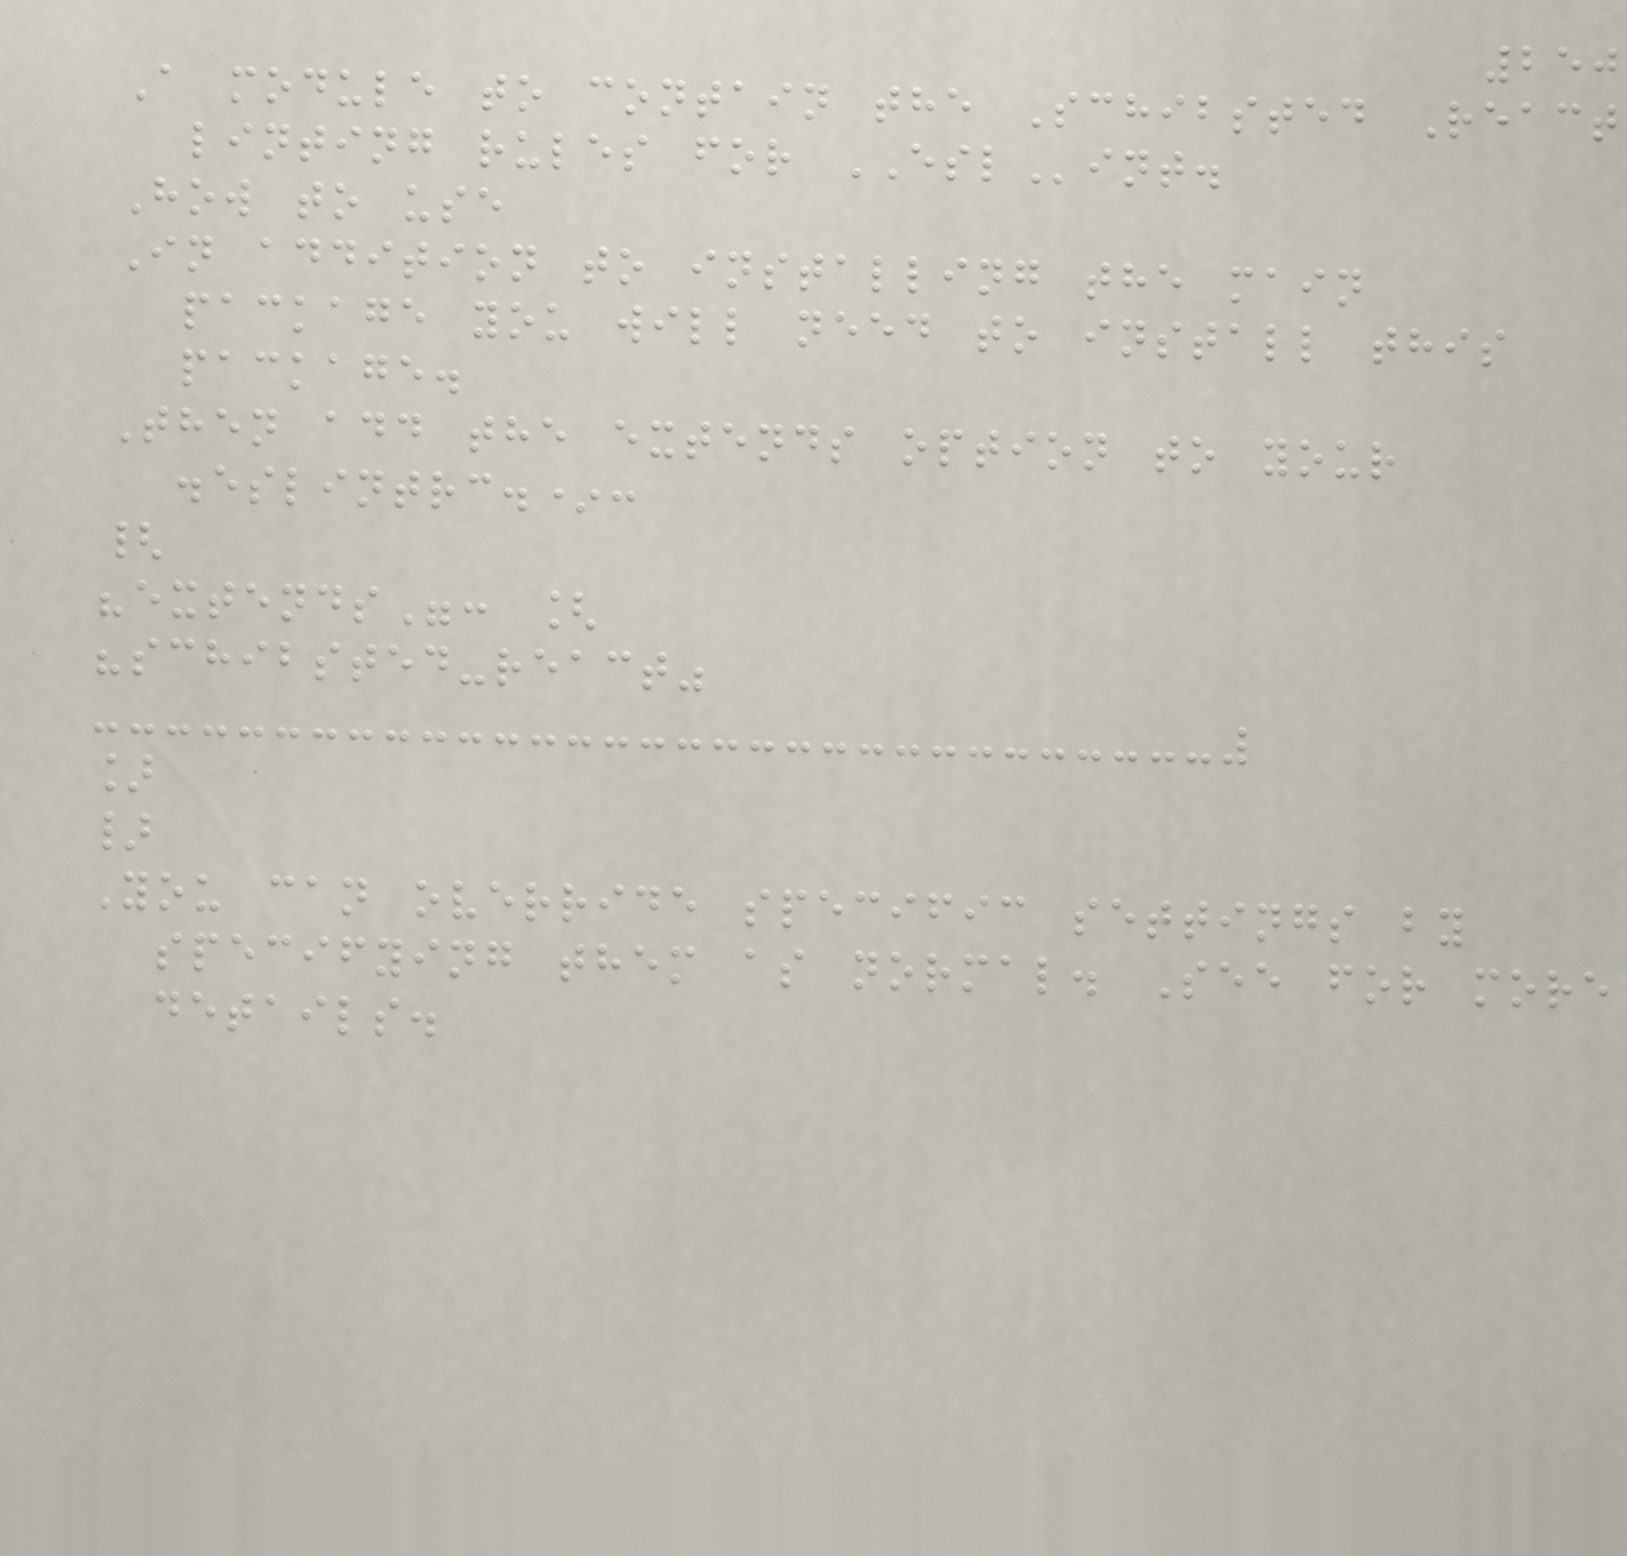250
A module to contain the Schibsted React
linting rules for ESLint.
How to use
In addition to installing the main
package you will need to install this
package.
Then add the extends option to your
.eslintrc.*:
{
"extends": [
"schibsted-react"
]
}
You can override specific settings by
specifying them as normal. See for more
details.
